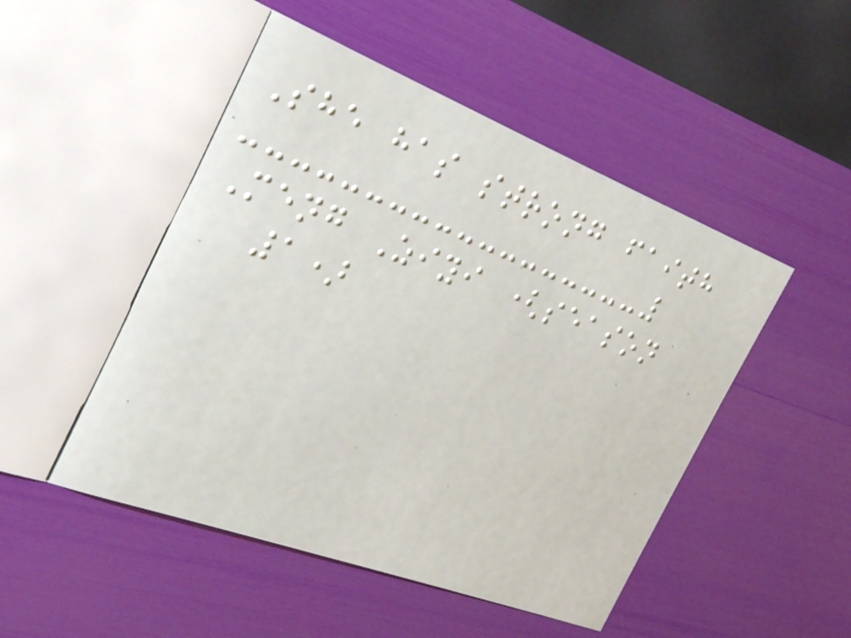She has strong faith
Meng Ziyi (season
1)
